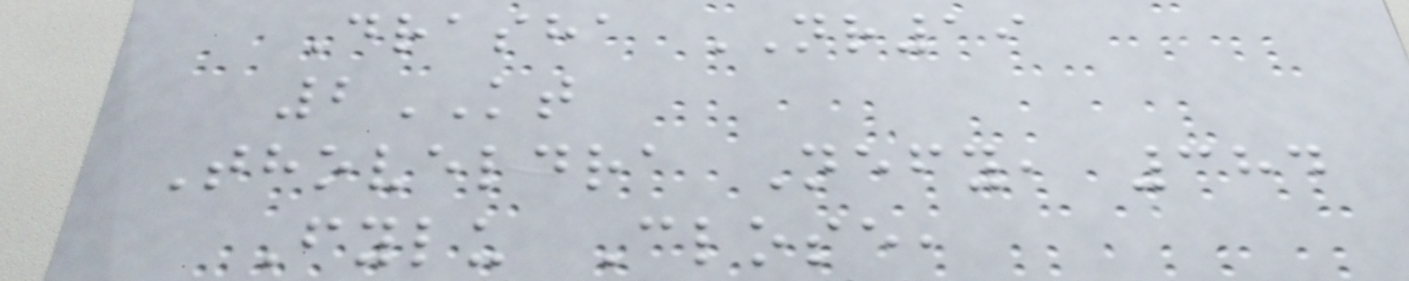Drasha NR19
2KT
Thoveldra Nefy, 384
Fylu Close,
